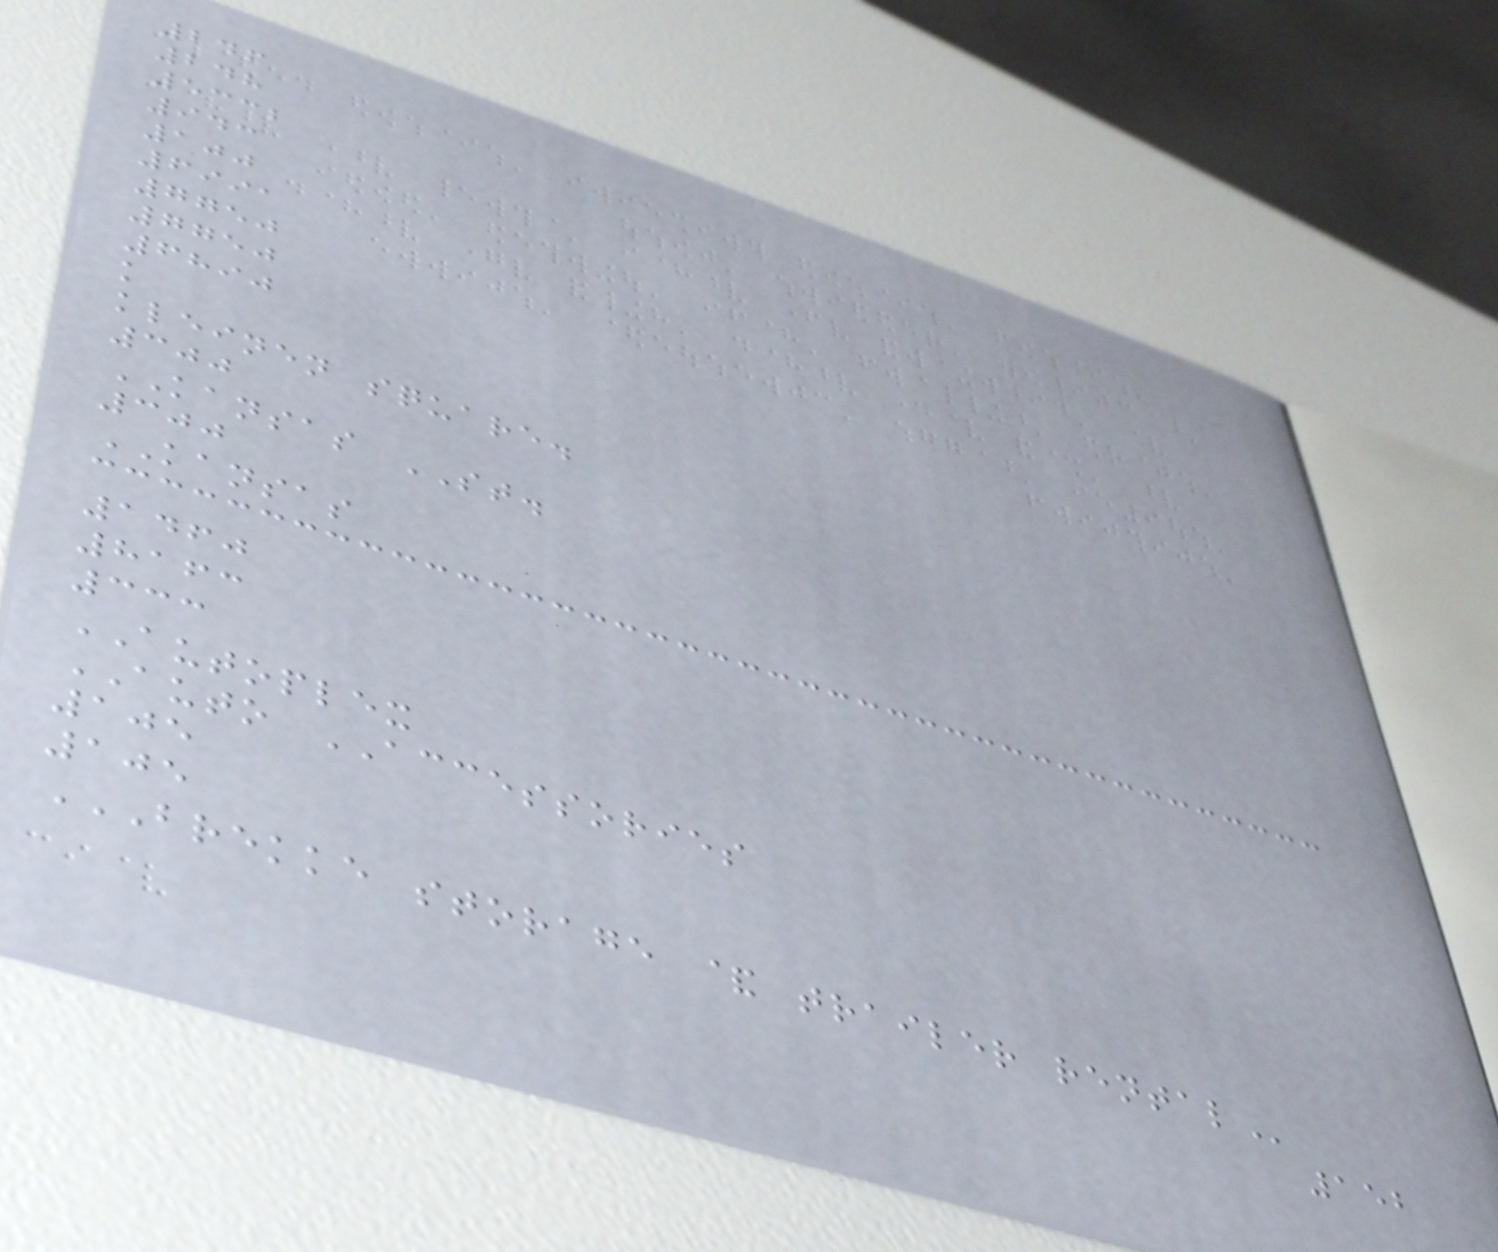246
248
5332
943
100
6991
7750
7750
6890
k
kleinen square.
300
KANSAS ST.
300
KANSAS
1460
8163
333
AUTOPLEX
AUTO ACCESSORIES
105
105
BREKKE STORAGE & TRAILER RENTAL
152
